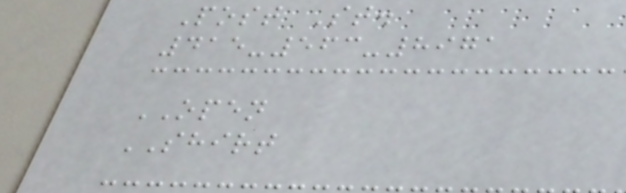Post St.
415-563-8971
OPEN
SHIRT
